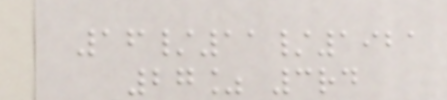16/11/1921
27% 3rd
